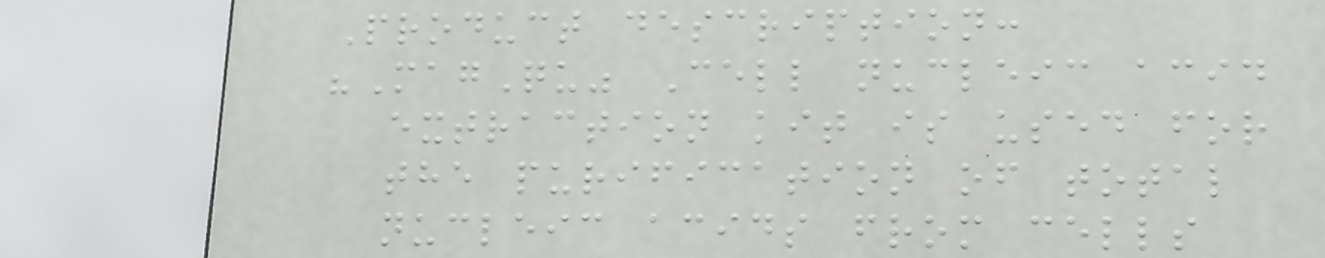Product description:
"MagQu" Cell nucleic acid
extraction kit is used for
the purification of total
nucleic acids from cells
